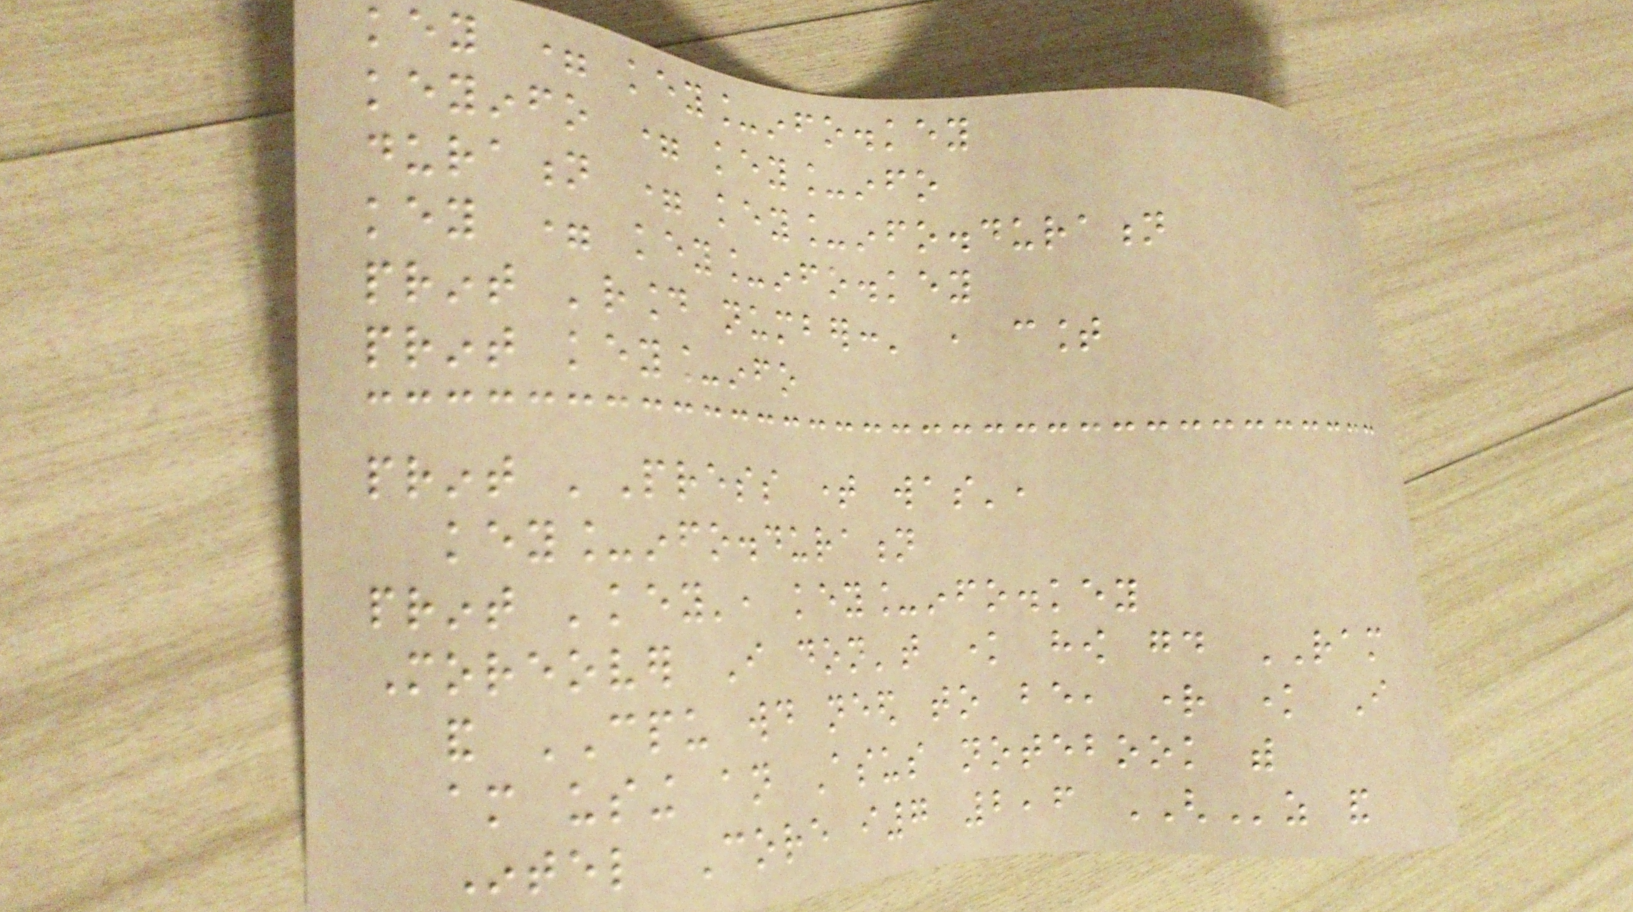key = key_info.key
keyinfo = key_info
duration = key_info.duration
key = key_info.key
print 'round number:' , count
print key_info
print 'Press time was',
key_info.duration
print 'key', key_info.key
Moreover I don't know how good RAM
and CPU would need to be, right know I
am using an Asus notebook with
Intel Core i7 2,6 GHz and
